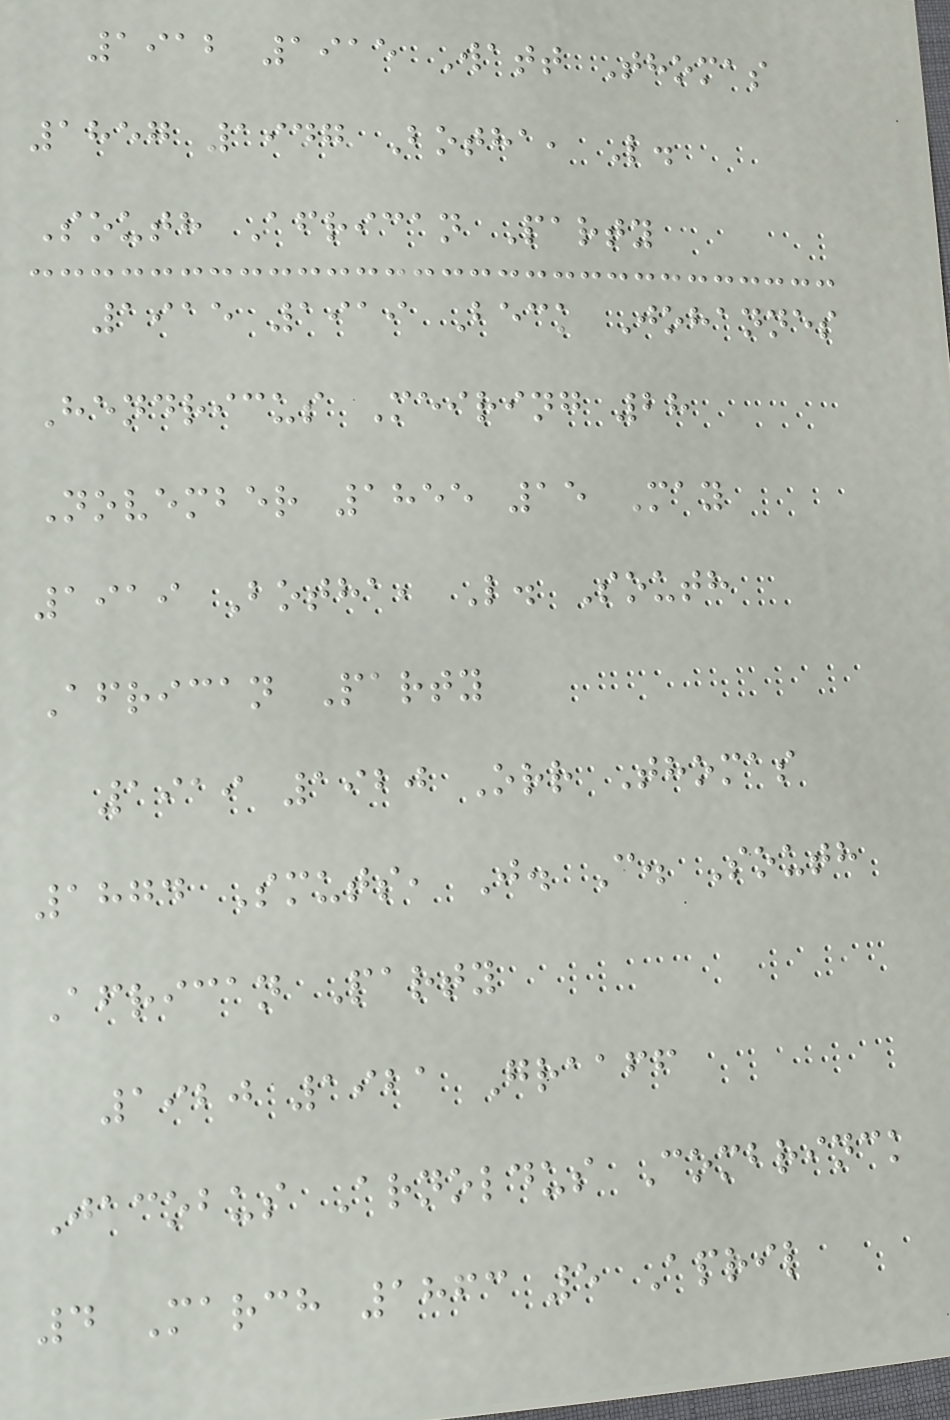1912 1915 Watt Thomas
1857 1947 Botha, L.
South African Party
1915 1919 Beck Johannes
Hendricus Meiring 28
November 1855 15 May
1919 Botha, L. South
African Party
1919 1920 Orr Thomas
1874 Smuts, J. C. South
African Party
1920 1921 Graaff
Jacobus Arnoldus Combrinck
4 March 1863 5 April
